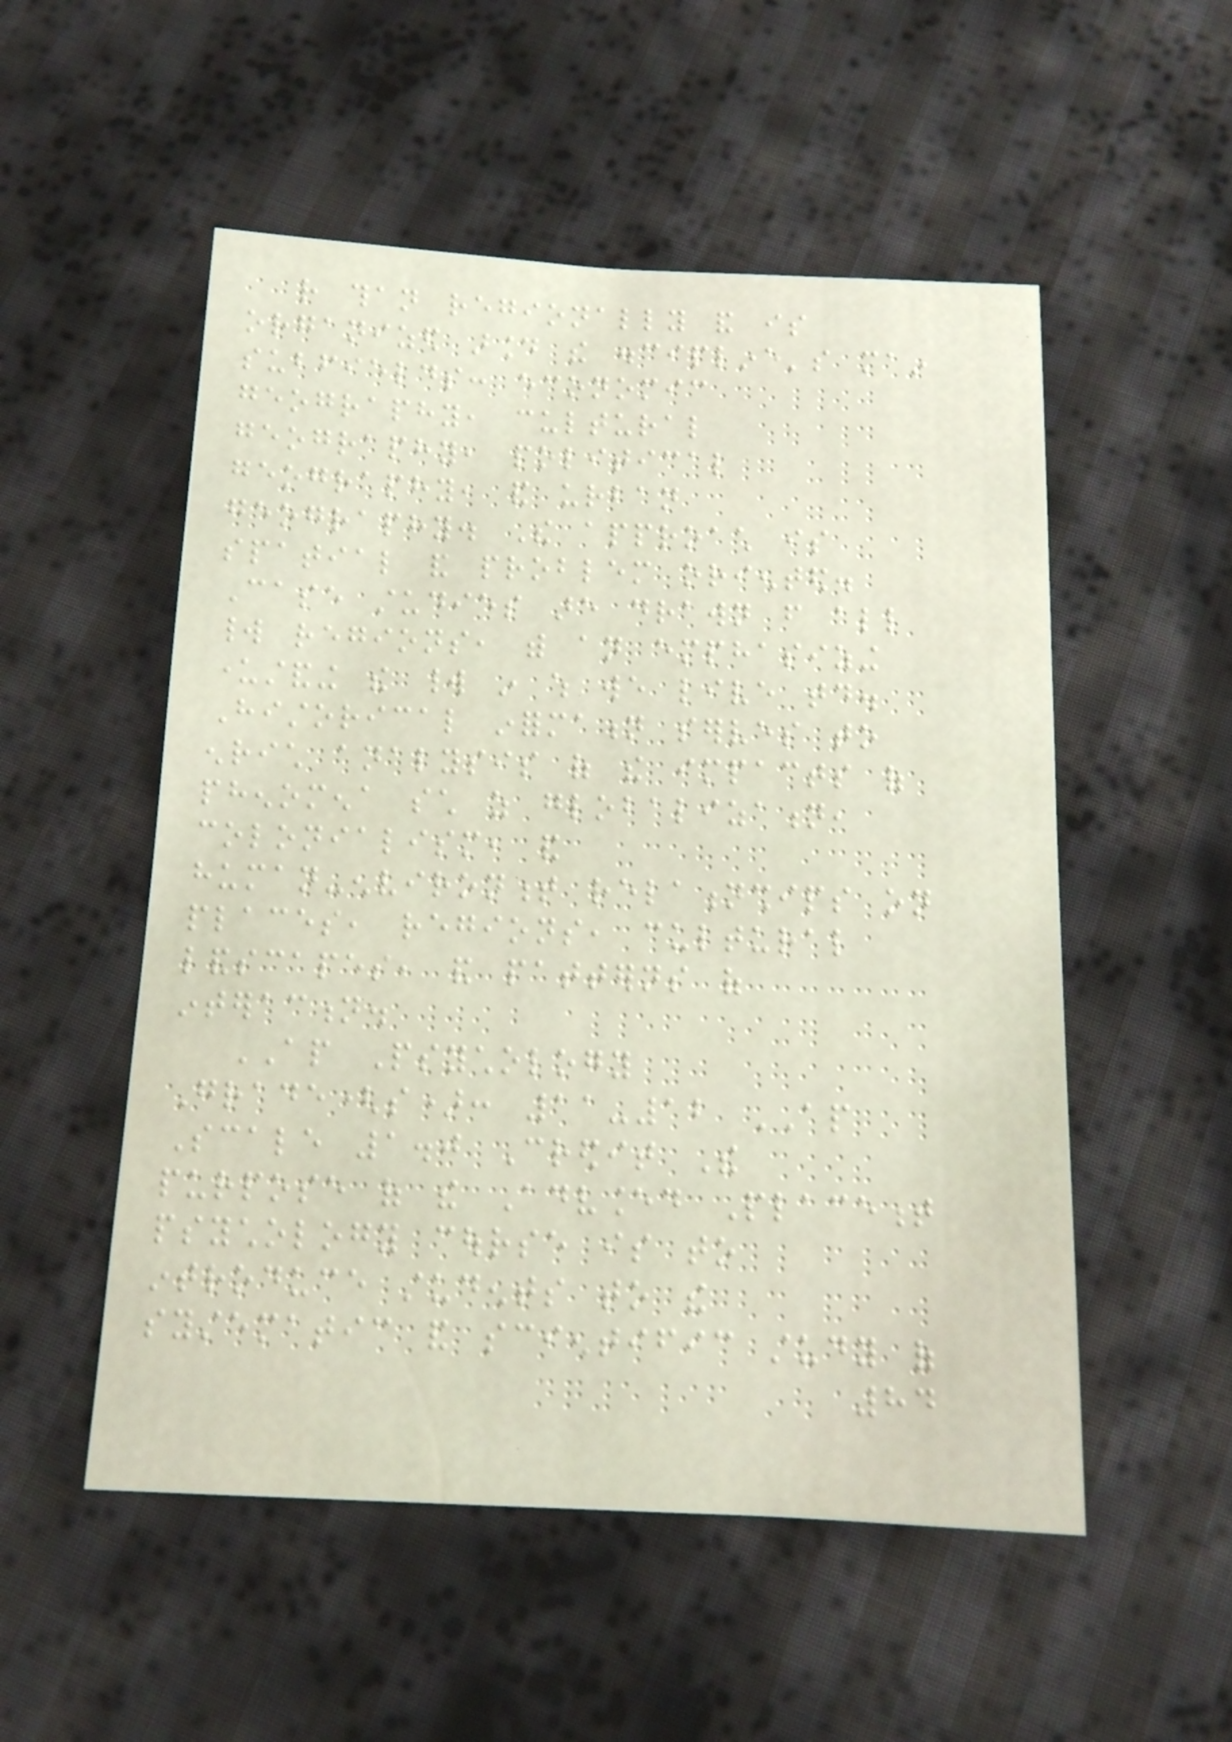rather than regionally and is
organized around the discipline's main
subfields: economic
geography, cultural
geography, political
geography, and urban
geography. The approach is
spatial and problem oriented.
Case studies are drawn from all
world regions, with an emphasizing
understanding the world in which we live today.
Historical information serves to
enrich analysis of the impacts of
phenomena such as globalization,
colonialism, and
human-environment relationships on
places, regions, cultural
landscapes, and patterns of
interaction.
AP Psychology
Grade(s): 11-12 AP
Scale 1.0 Credit The
purpose of the Advanced Placement
psychology course is to
introduce students to the
systematic and scientific study of
84
